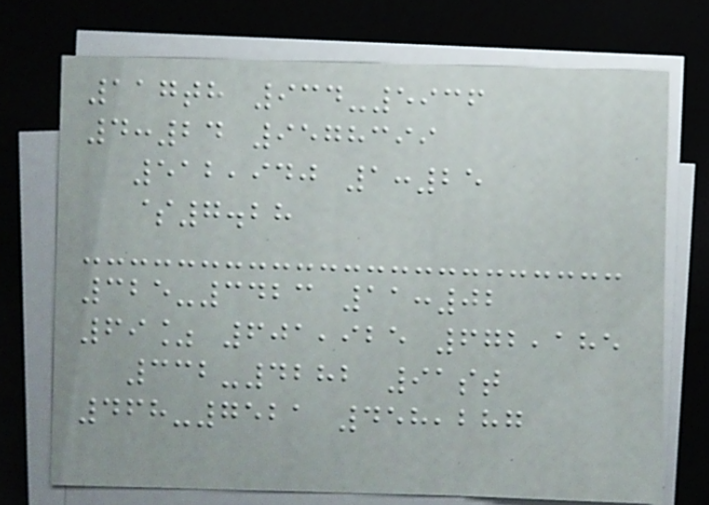117th 934-5936
4:24 9578399
512,940 1:25
$7.28
325-3423 11:02
69% 601,925 672,185
332-4282 91st
468-7521 458,287
